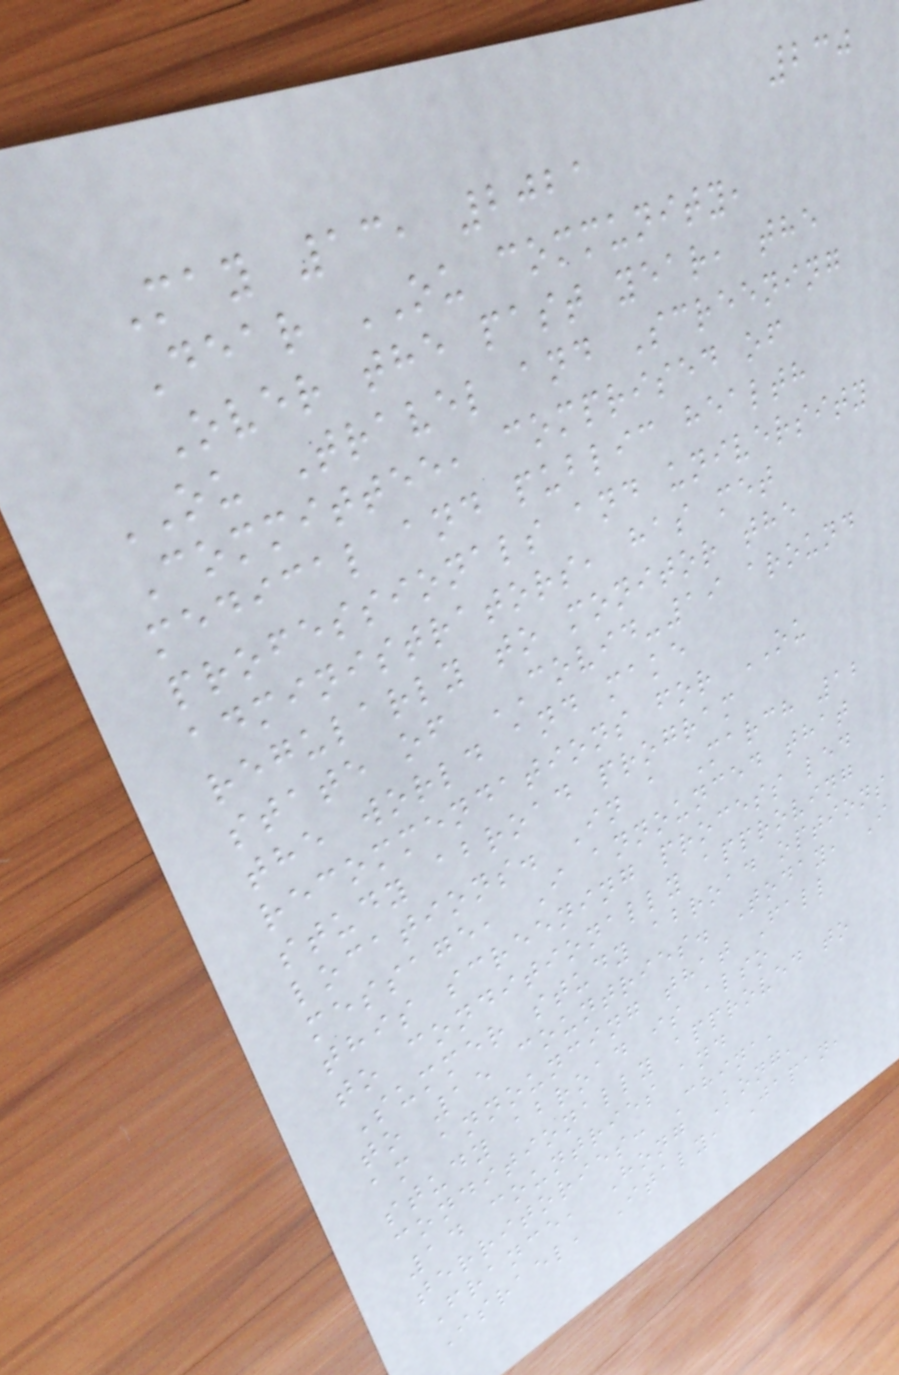230
May 13, 2021
Dear OU community,
Over the past year, the
OU Travel and Screening
Committee, comprised of
medical and public health
professionals and university
administrators, has met
regularly to monitor the
state of COVID-19 around
the world and make
recommendations for OU
study abroad program
locations. In a March 12
message, I announced that
this screening process led
to conditionally approving
Summer study abroad options
to 15 countries. Today, I
am announcing that Fall
study abroad is also
conditionally approved to
14 countries and
territories: China,
France, Hong Kong,
Israel, Italy, Japan,
